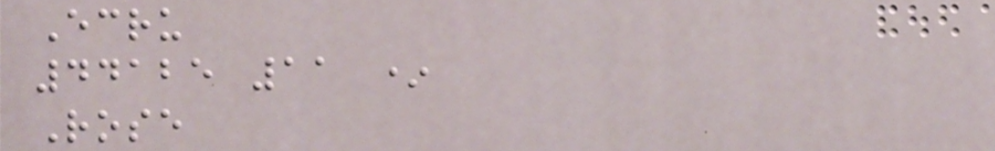Ecru
44125 11 *
Rose
